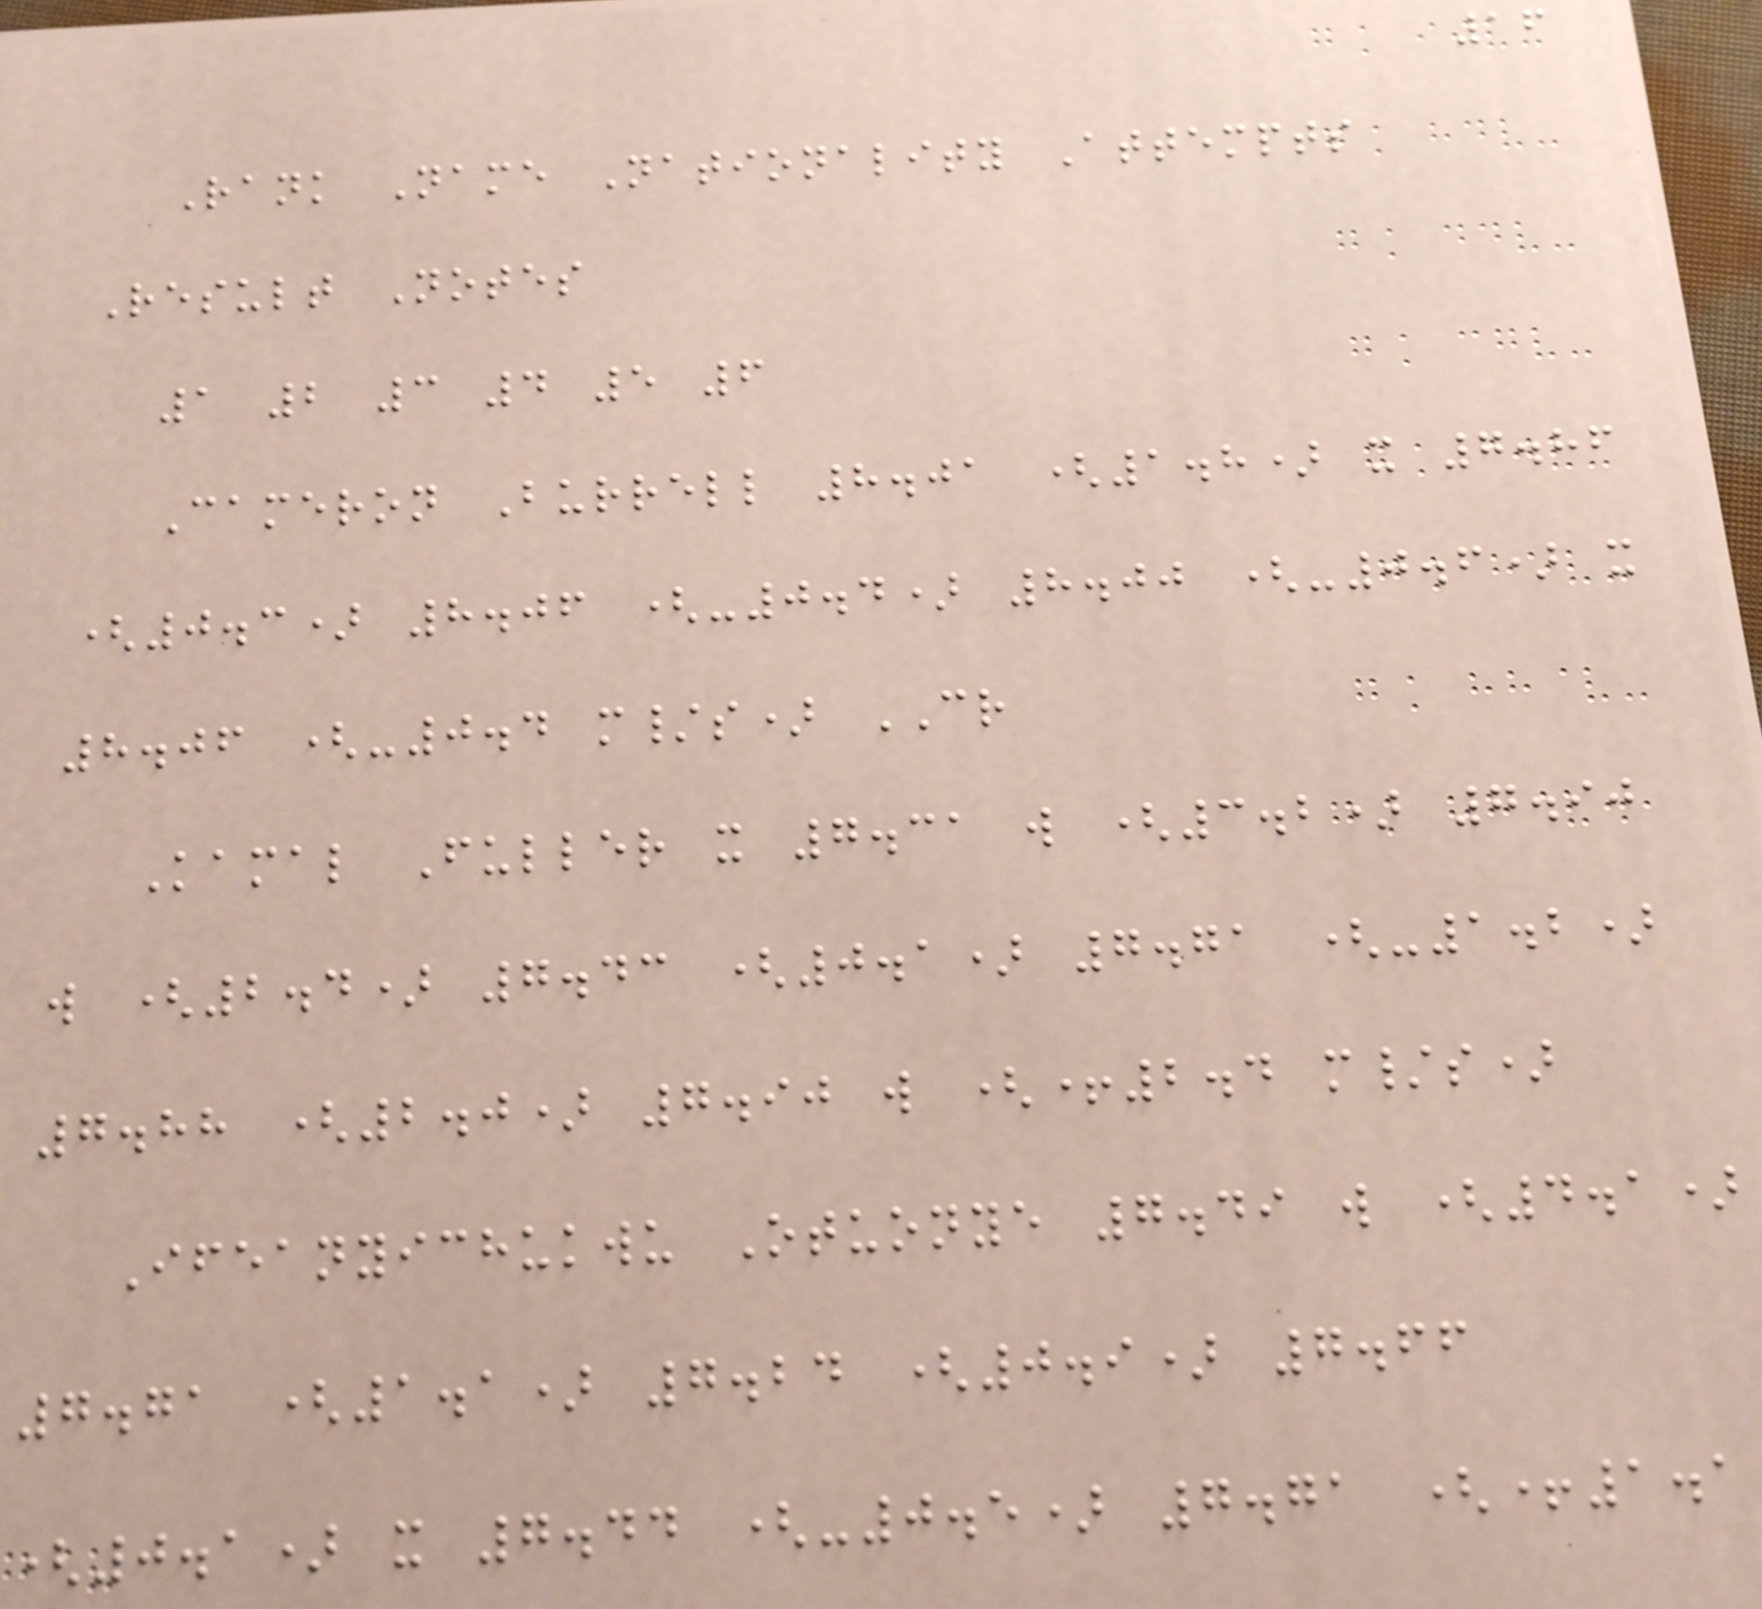16
Rank Name Nationality Attempts
Result Notes
1 2 3 4 5 6
Cameron Burrell 8.01 (1.8) x 7.86
(0.3) 8.06 (-0.4) 8.00 (-0.6) x
8.06 (-0.4 m/s) CR
Kamal Fuller x 7.31 w (3.2) 7.90
w (2.4) 7.43 (0.1) 7.71 (-1.2)
7.88 (2.0) 7.90 w (+2.4 m/s)
Ifeanyichukwu Otuonye 7.49 w (4.1)
7.71 (1.1) 7.24 (0.9) 7.66
(0.1) x 7.44 (-0.5) 7.71 (+1.1
